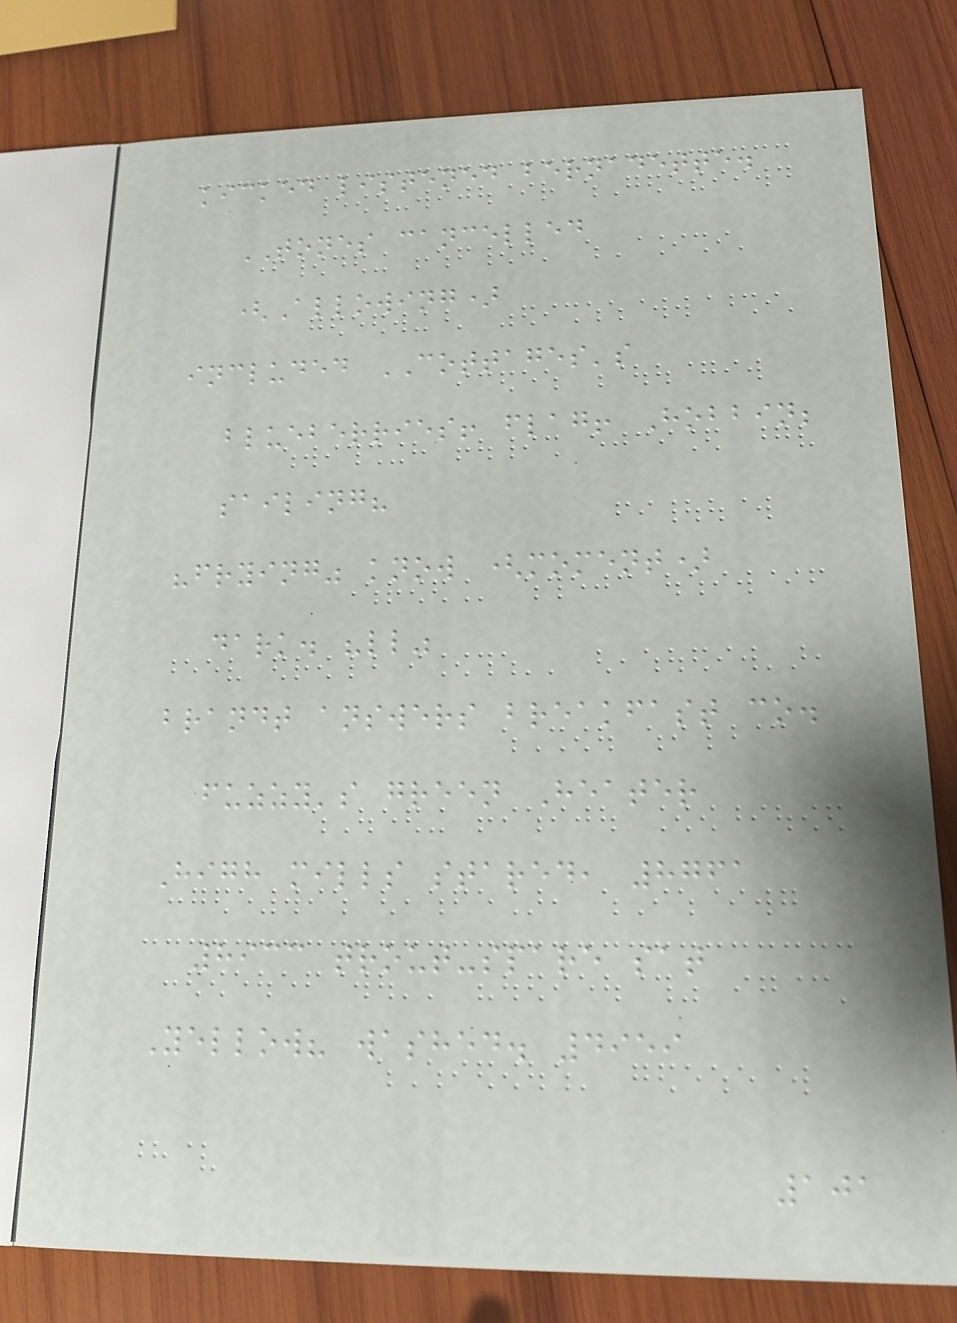kicked listened bernadette.
TONES cancelled
(Allowing)
included COTTAGES's
blueberries! flag! Hobbin;
sailing?
"frying" know (moment)
dark. "ll"
brandt answers breakfast co.
fuzzy's green Heater
High mills stared, 8761
8933 trout-spare sat
Yellow? washed. 4959
101
